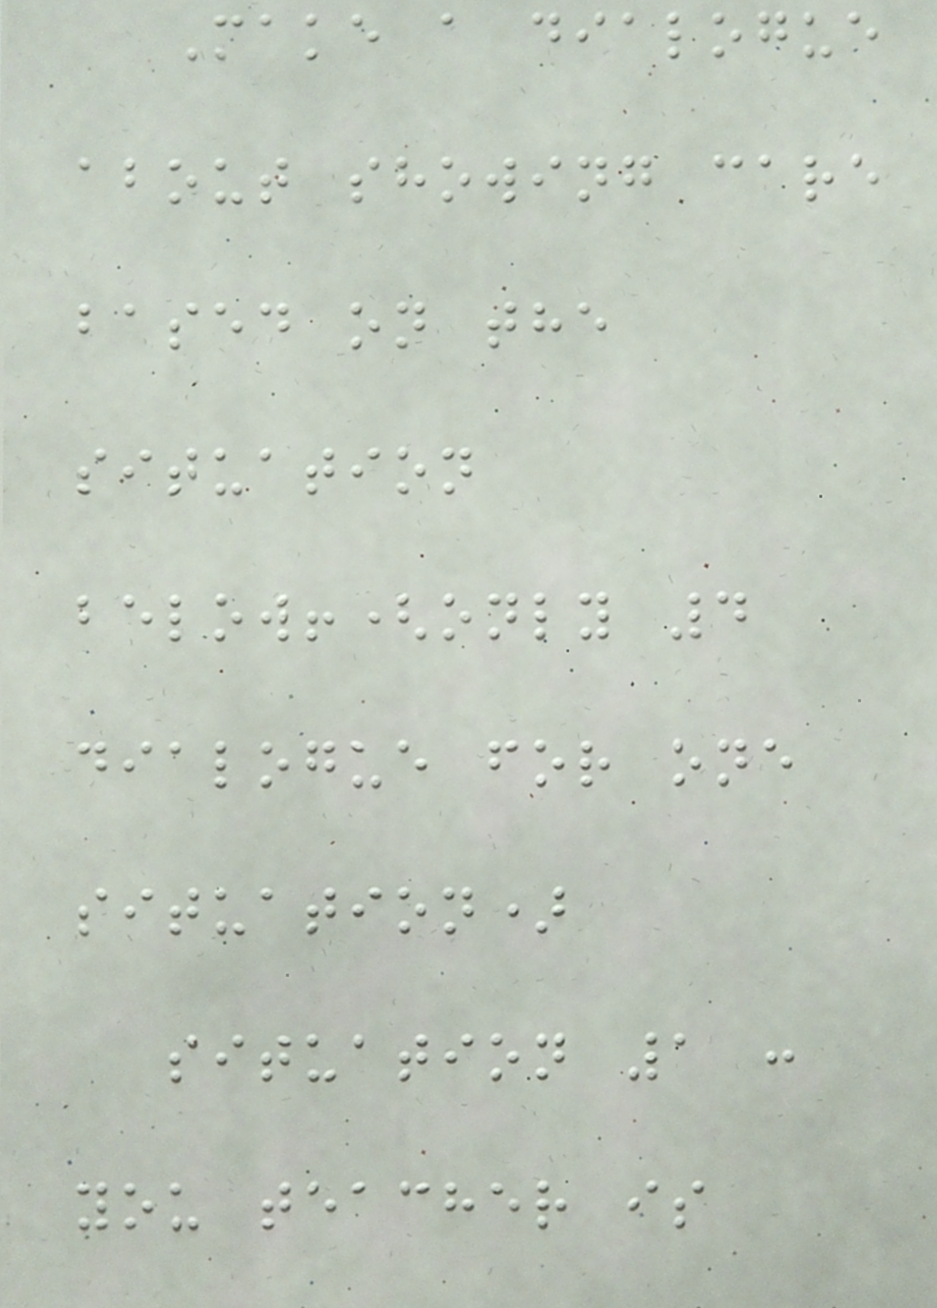Make a dialogue
about showing care
based on the
situation
below!(only 4
dialogue for one
situation)
situation 1 :
you teacher is
